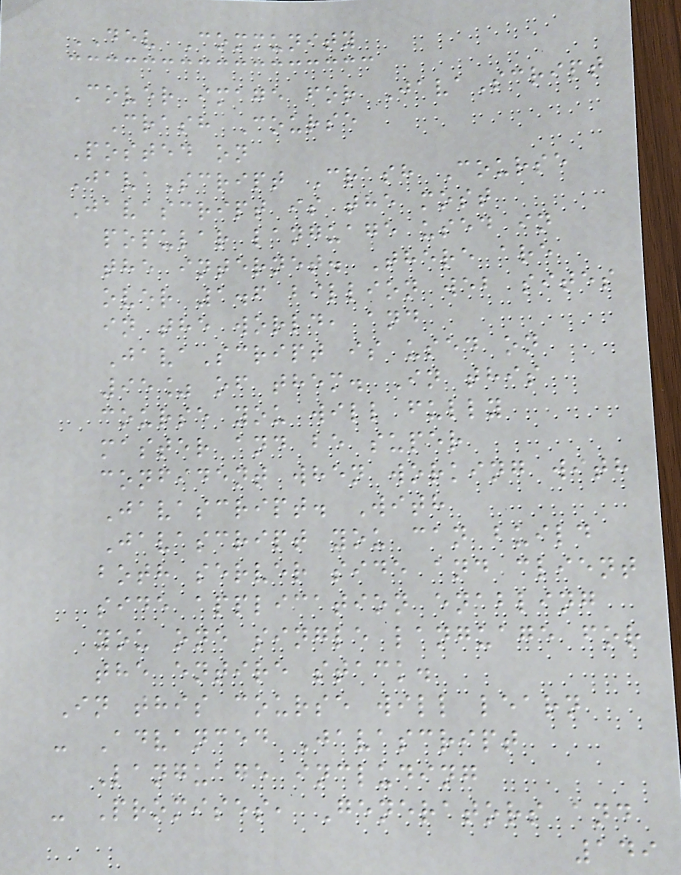DEV Community
Cover image for JavaScript
Crash Course
Posted on
JavaScript Crash Course
Javascript is the most
popular language used in
the internet. There are
over 1.6 billion web sites
in the world, and
JavaScript is used on
95% of them. In this
course you will fully
master and be super
confident when working with
Javascript. With
Javascript you can build
both server side and client
side application enabling
you one single language for
the entire stack.
In this course will learn
- Advanced Javascript
Language including
- Promises, Generators and
149
